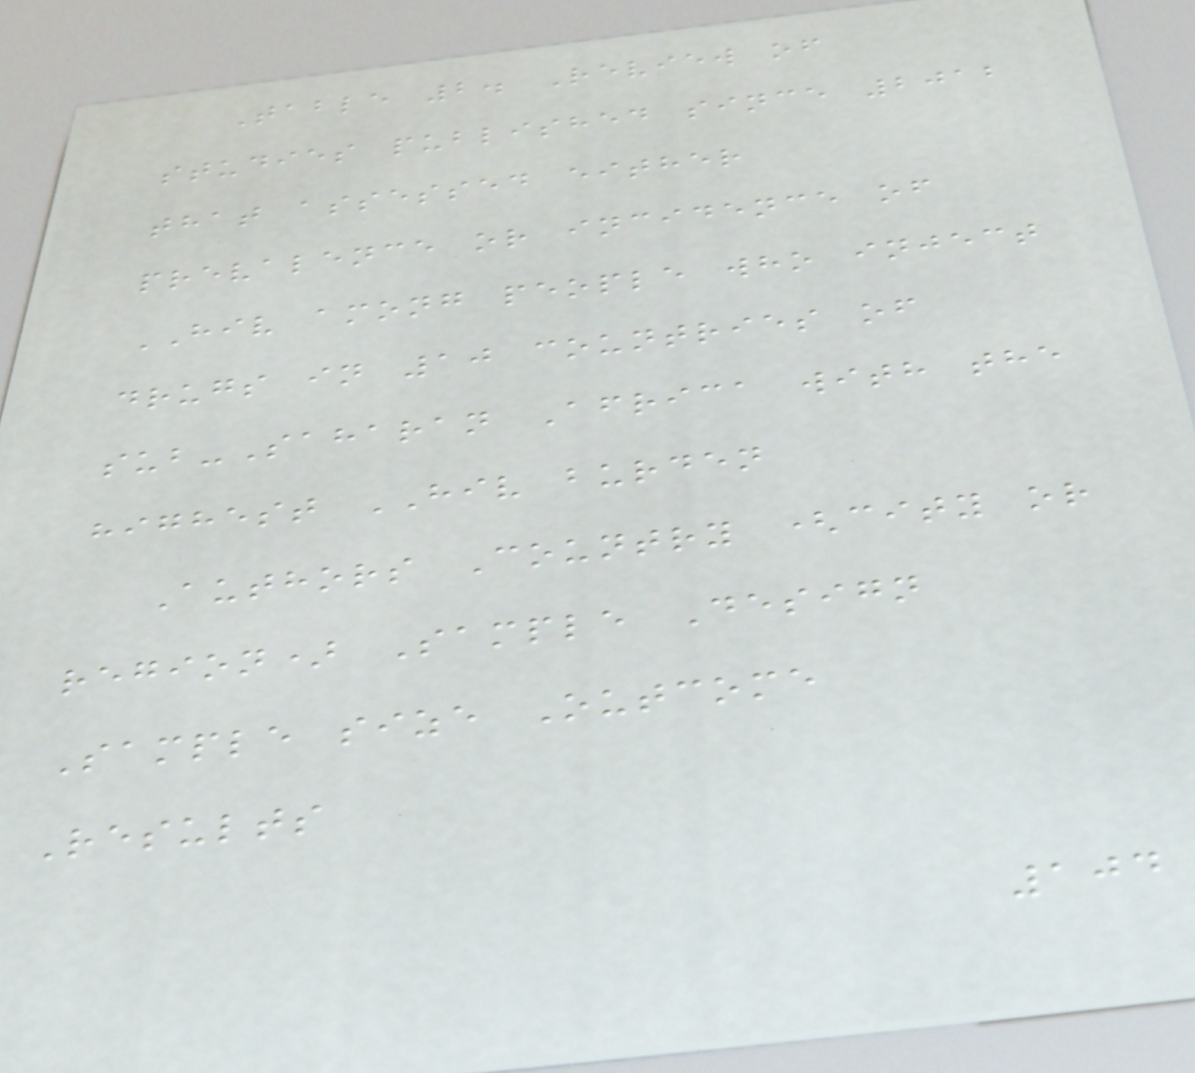Table 2. Review of
studies published since 2012
that assessed either
prevalence or incidence of
HIV among people who inject
drugs in 10 countries of
sub-Saharan Africa with the
highest HIV burden
Authors Country (city or
region) Sample Design
Sample size Outcome
Results
104
